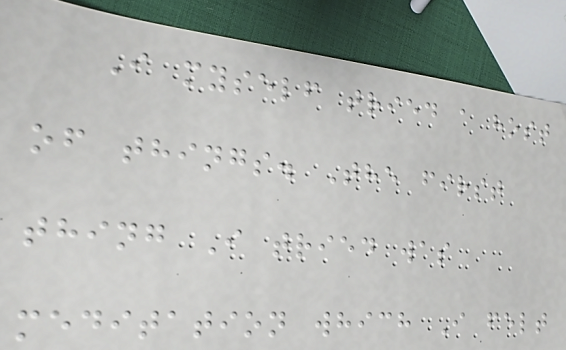I myself tried a host
of things. The first
thing I tried was
meditation which I felt
